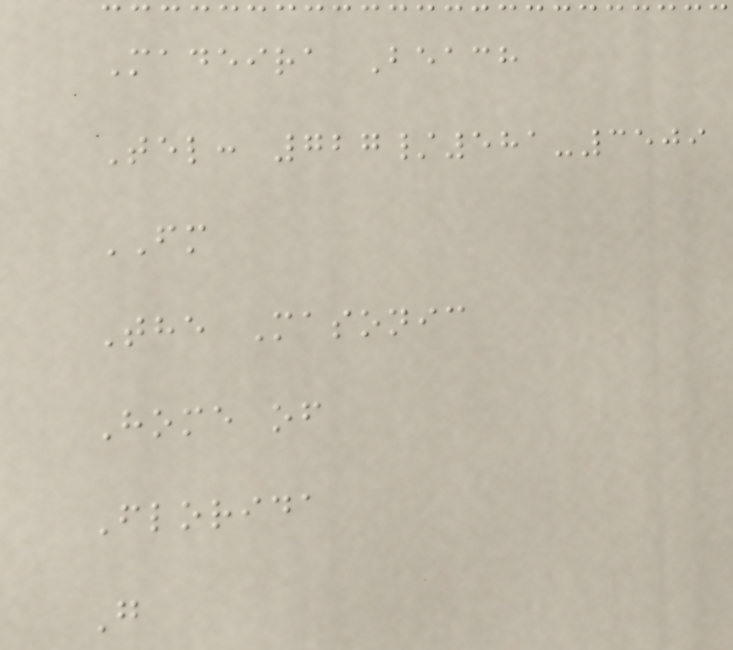Madeira Beach
Tel: 727/581-3509
FM
The Masonic
Home of
Florida
G
